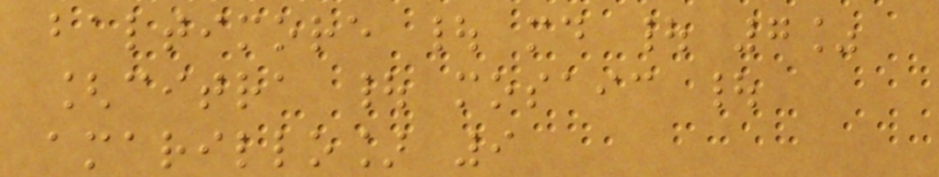baltimore | md | 7%
[citra | mosaic |
amarillo] 9
